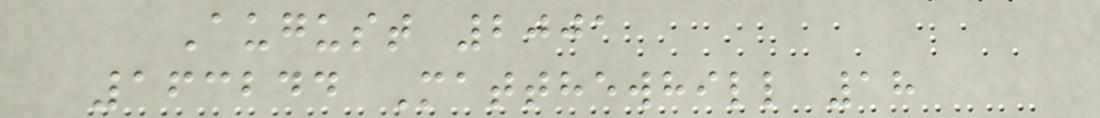August 2001
163244 Matthewhill 18
